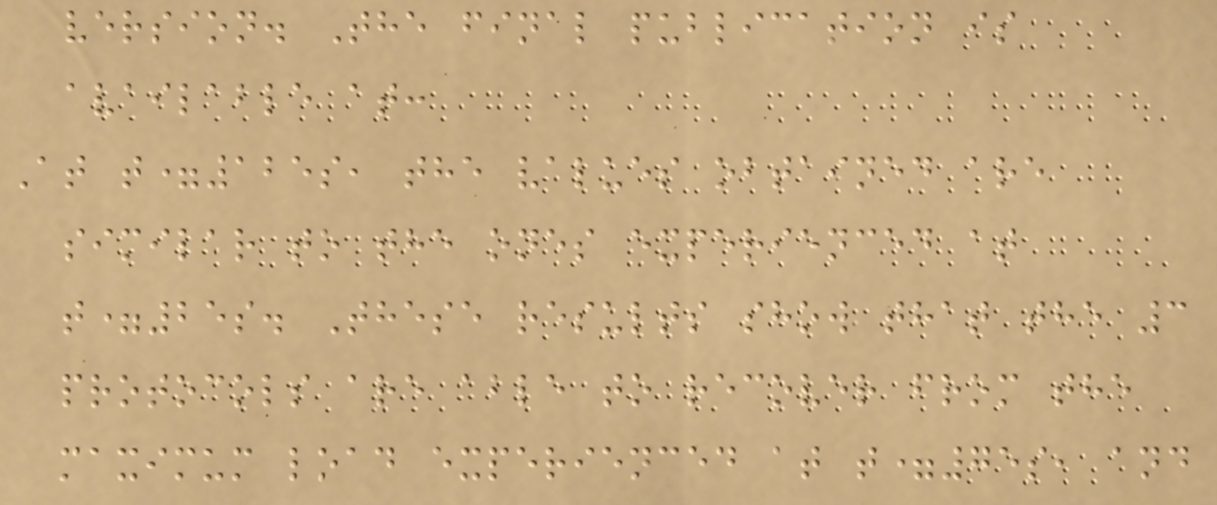version. The final publication is
available at:
At t=125s, the values obtained are
similar to the ones experienced at
t=25s. These results show that the 3
protocols are able to recover from the
maximum load experienced at t=75s, and
